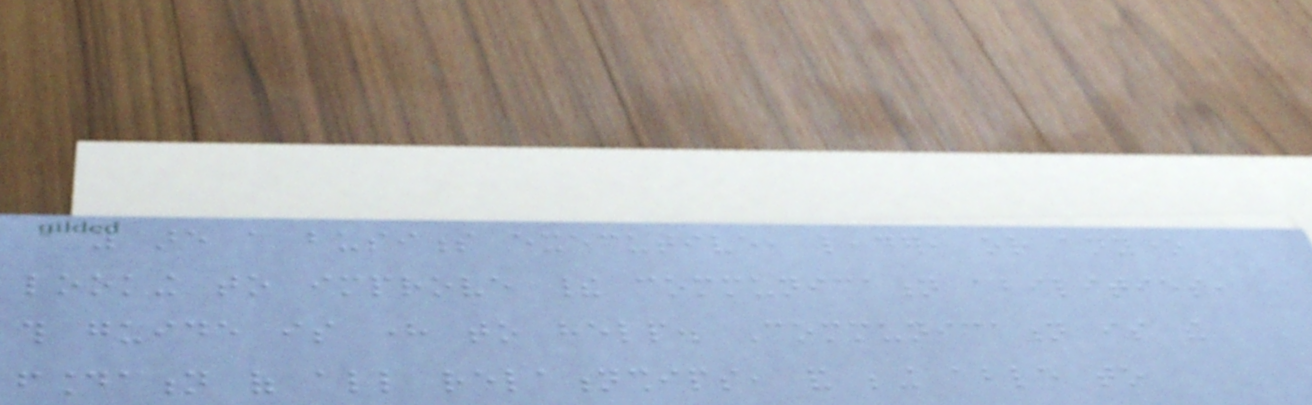you are a business executive, leader, or anyone
looking to improve their communication abilities,
this guide is here to help. Communication is the
foundation of all relationships, and being able to
